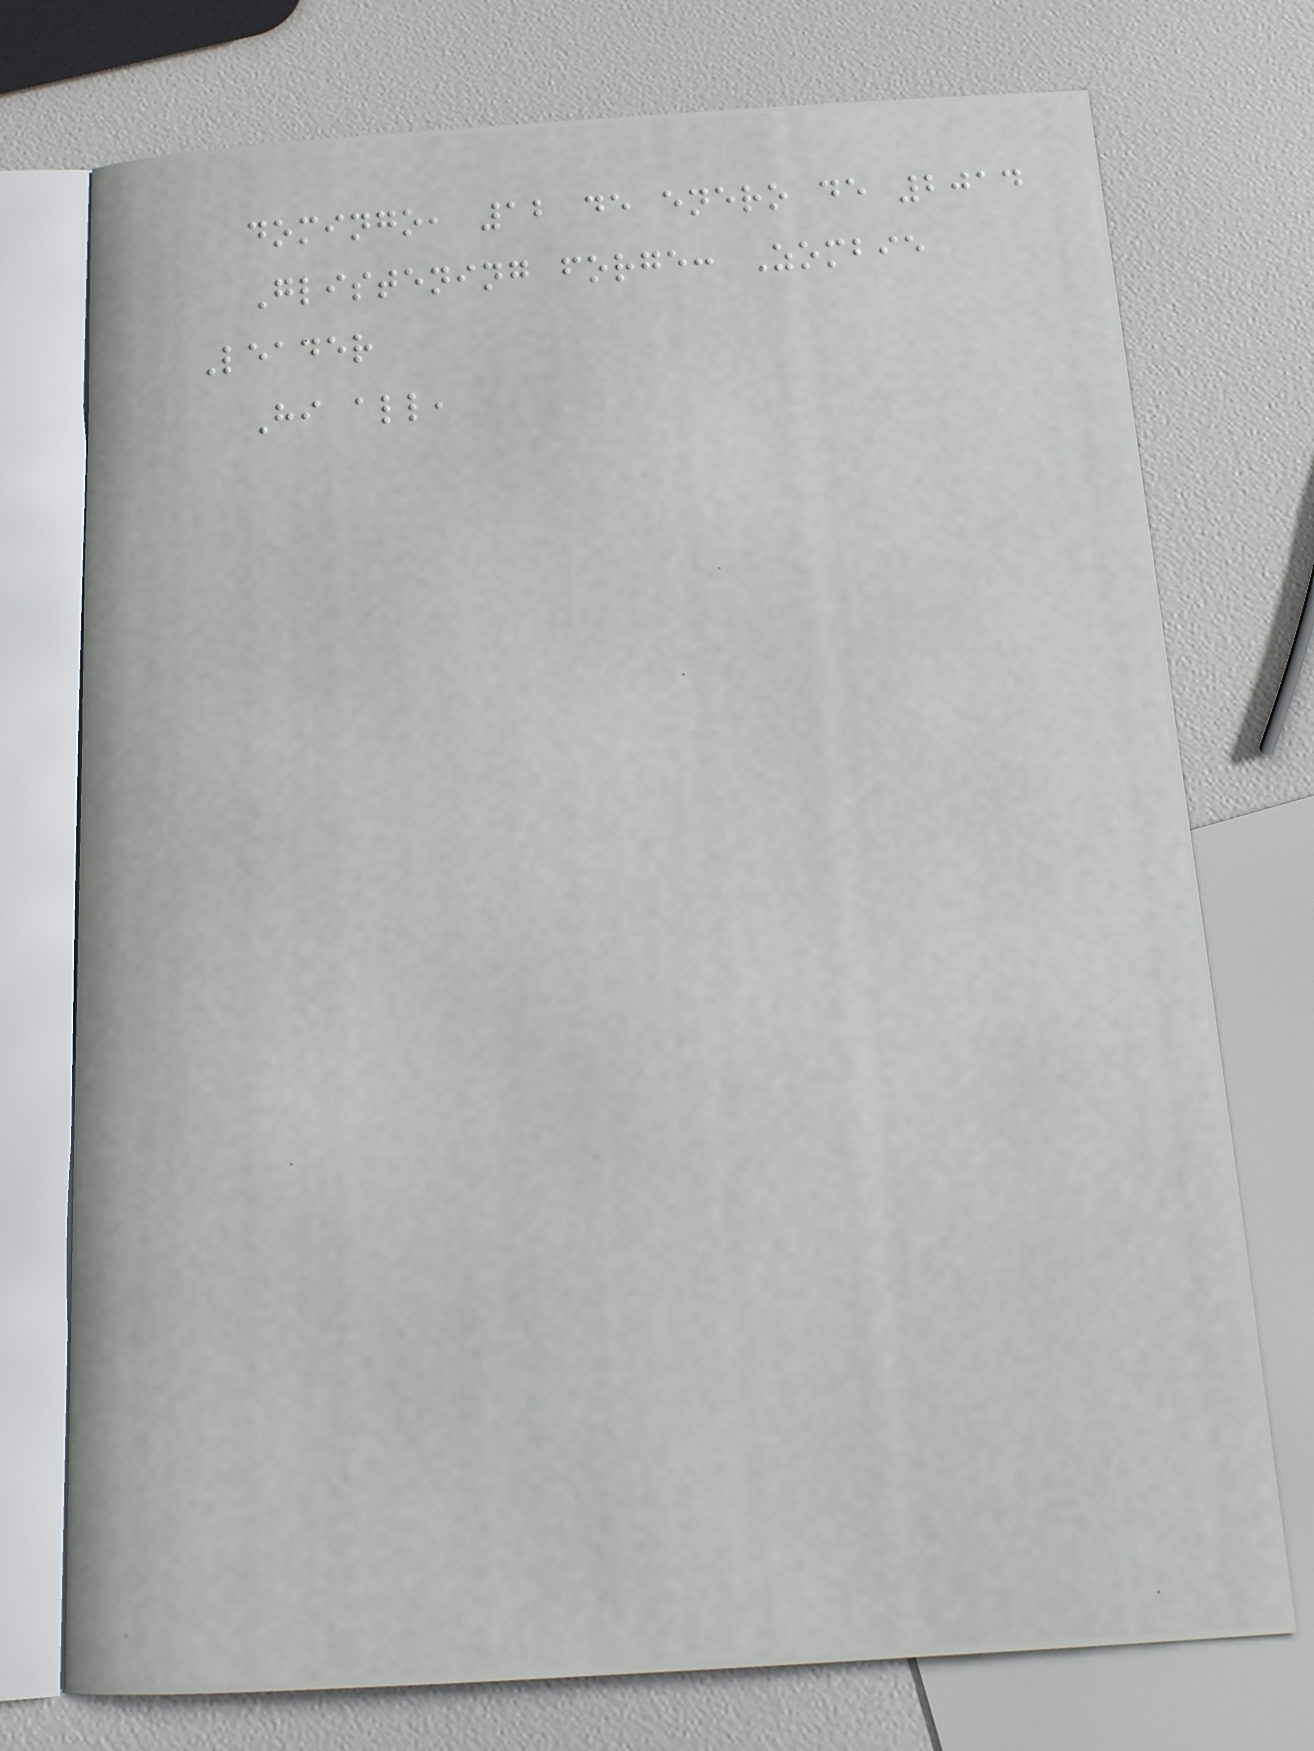domingo, 12 de enero de 2014
Glistening forge: Zombie
Leader
Hi all,
